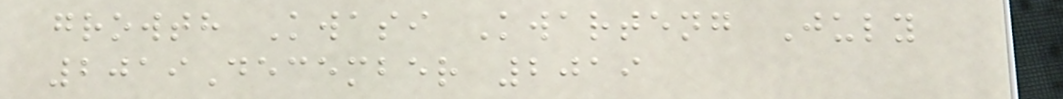growth Kwasi Kwarteng July
2019December 2019
